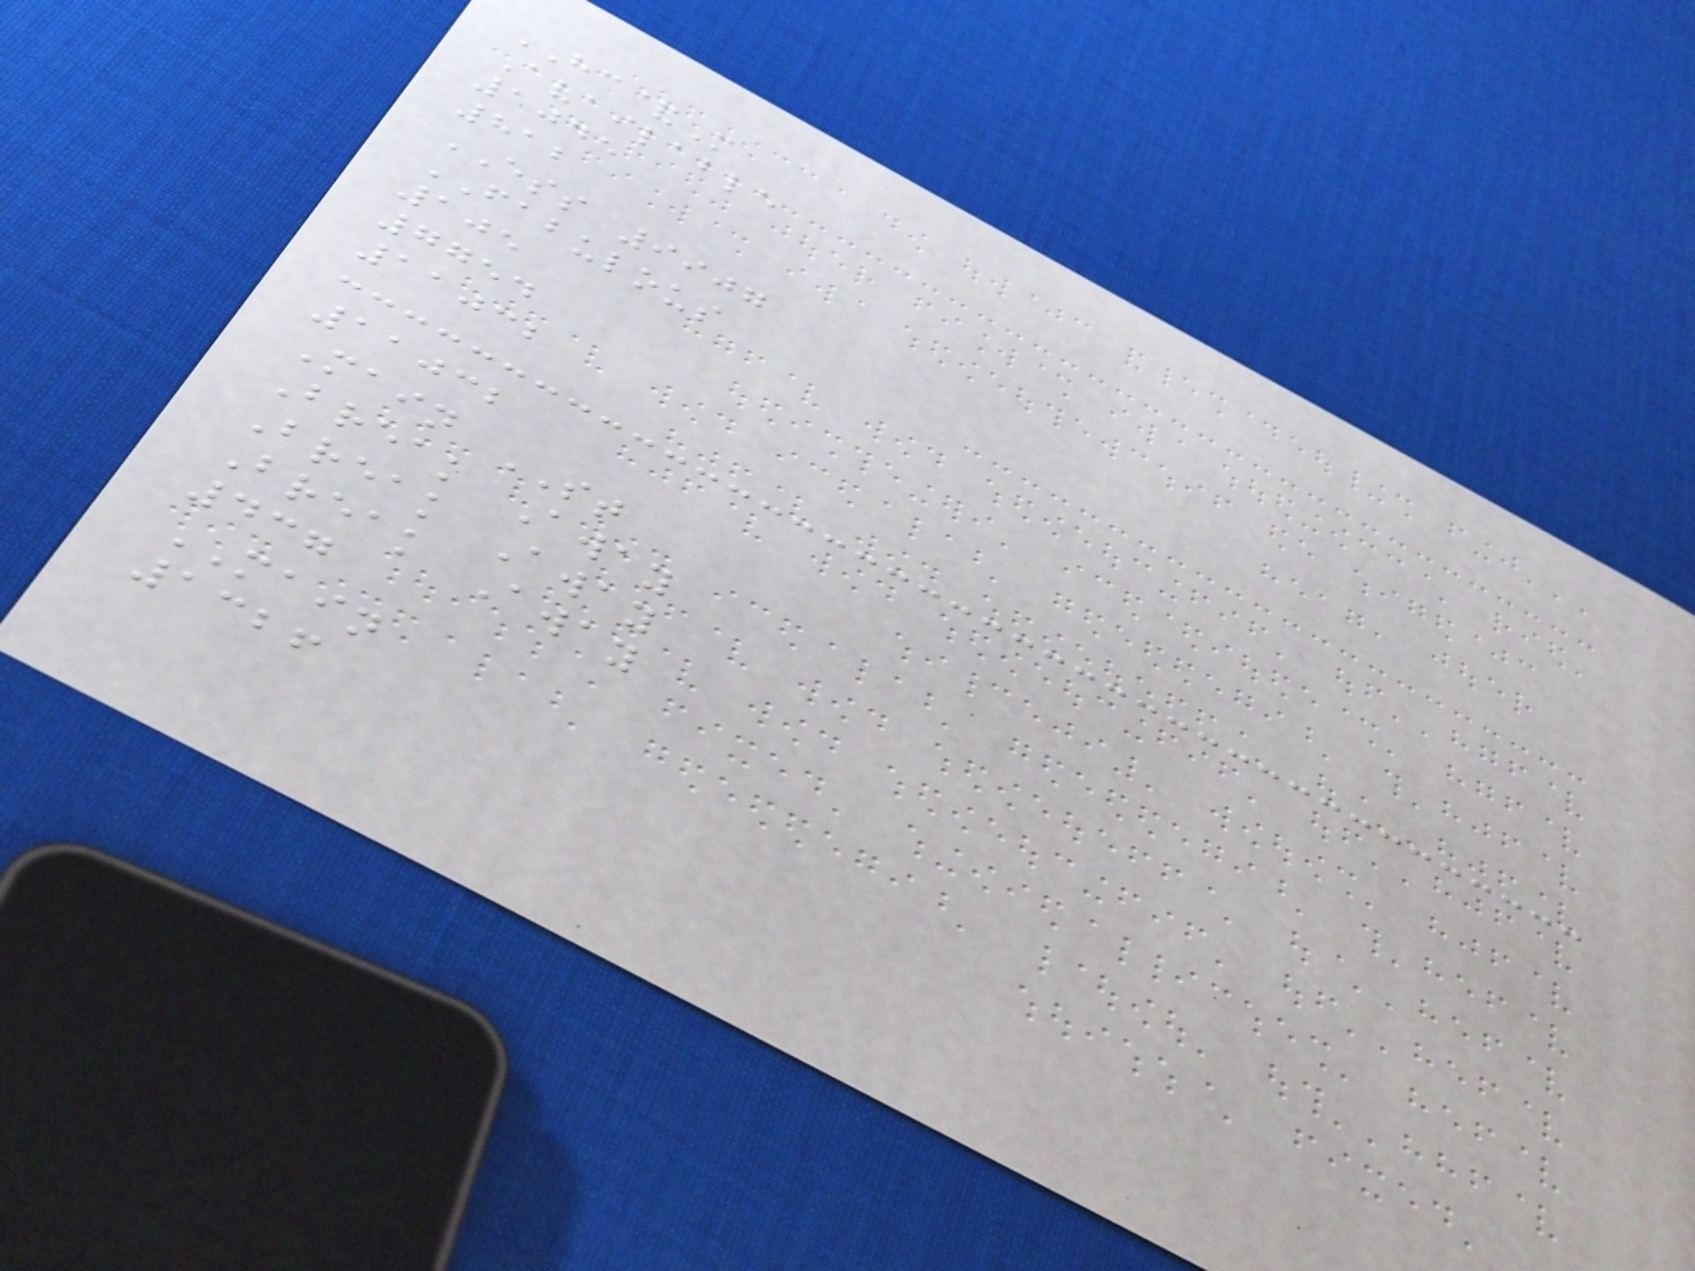HC&M
Available
1045
812
ESS 9907
FABULOUS
105
7754
11032
11032
Main ST
Break Away
Break Away
Break Away
437
MAIN
1326
